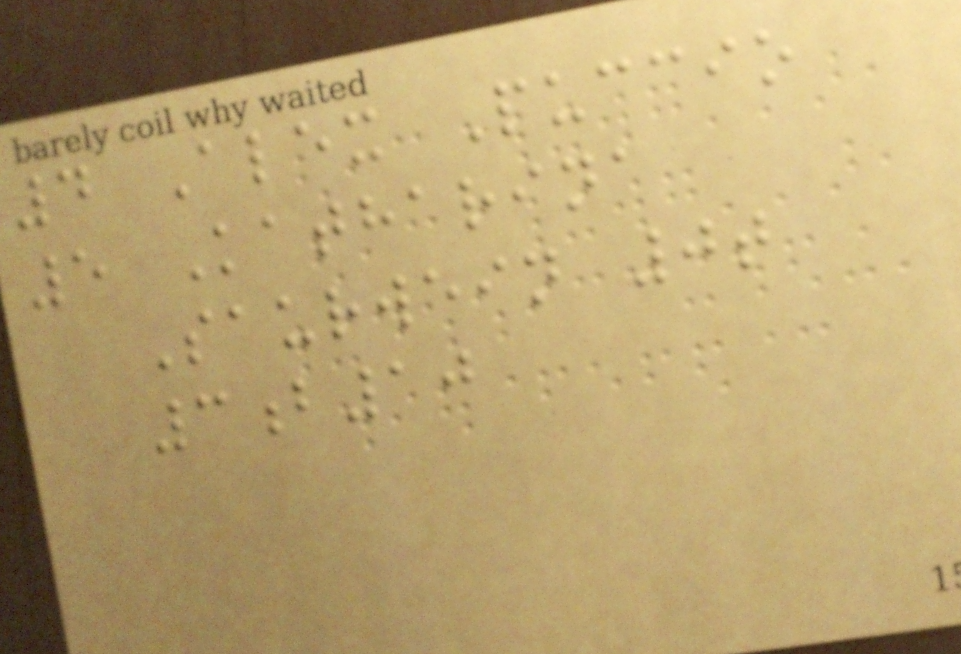4 Alex Puccio
5 Katharina
Saurwein 0t
3b10
